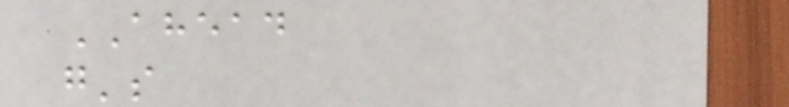AHEAD
g's
